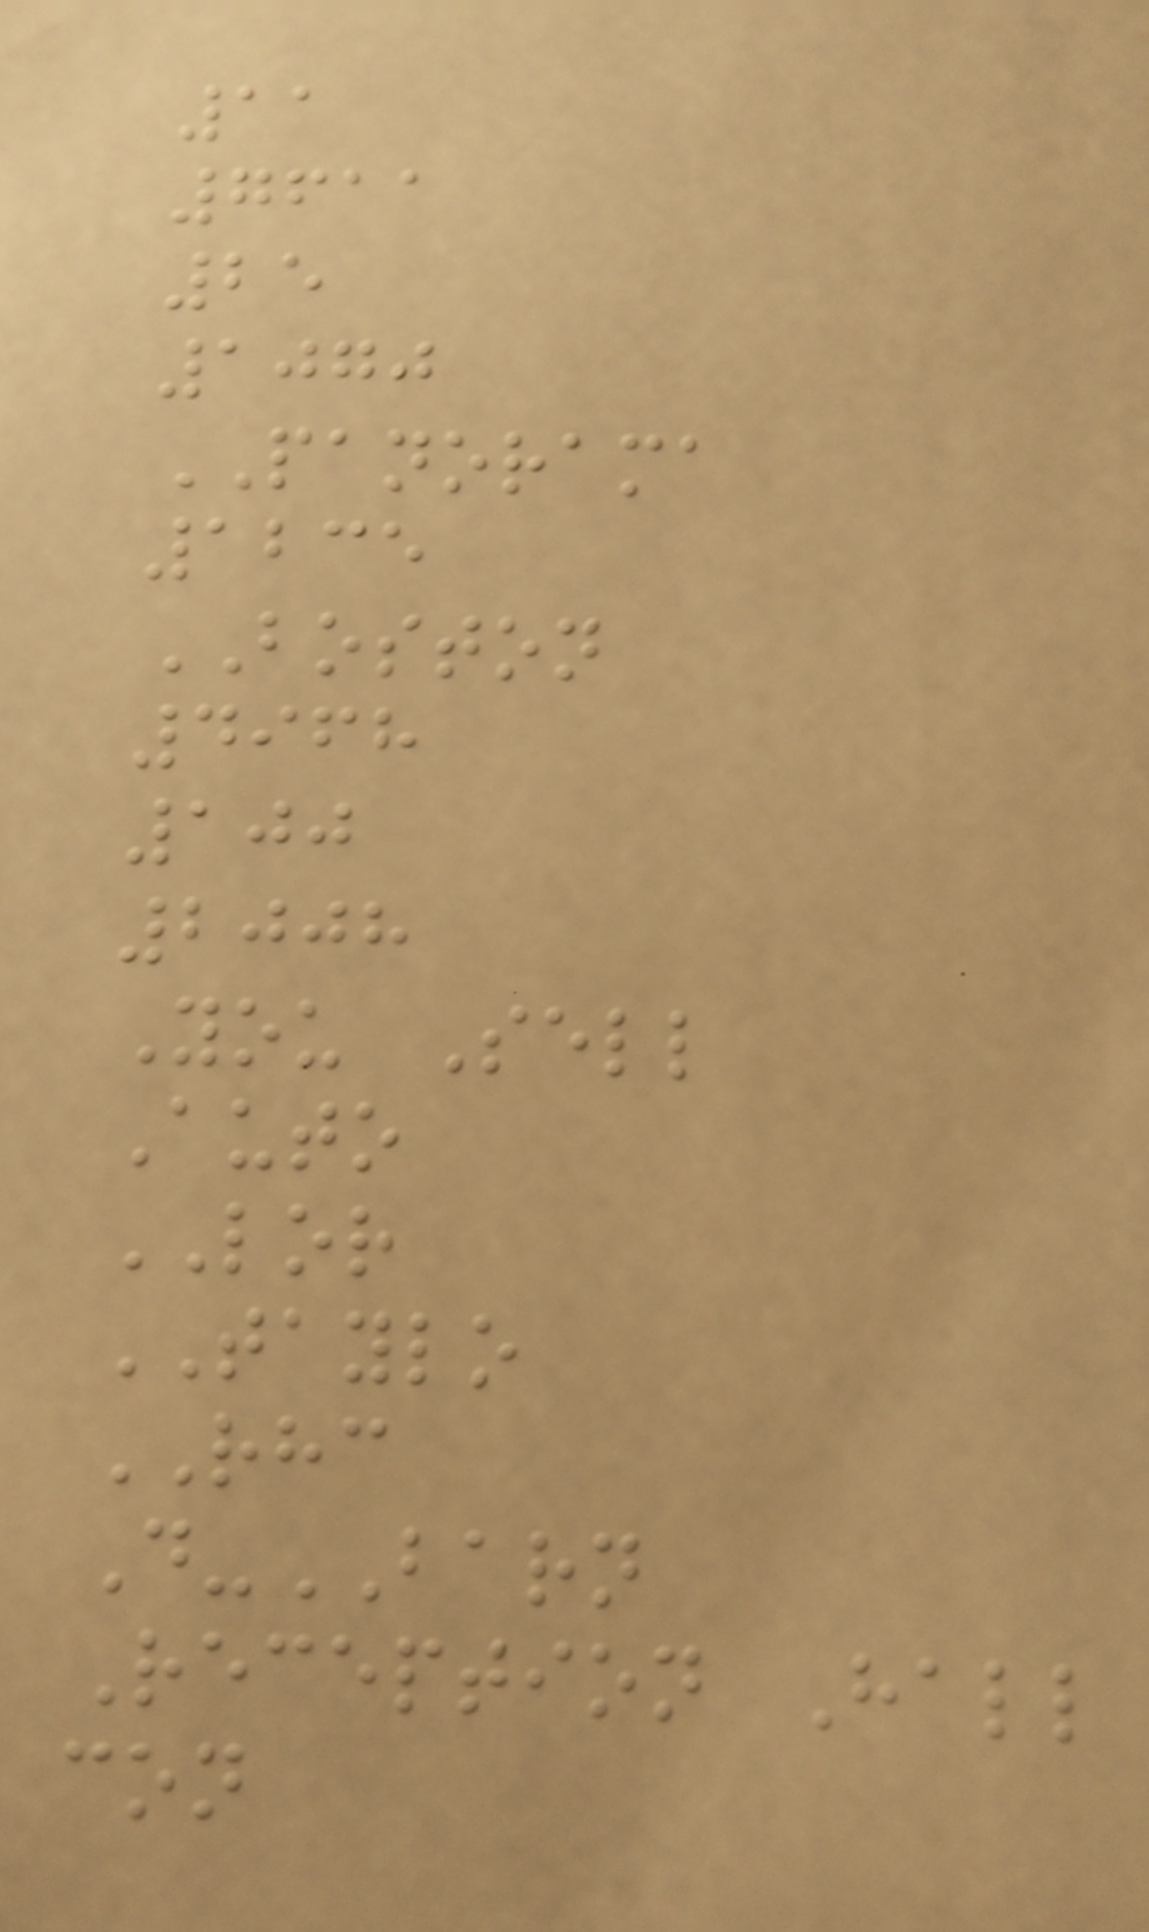11
7611
25
1070
PANORAMA
1235
BOSTON
4968
100
2008
You Sell
Auto
LOR
TAYLO
RHC
D-BARN
Reception Hall
con
